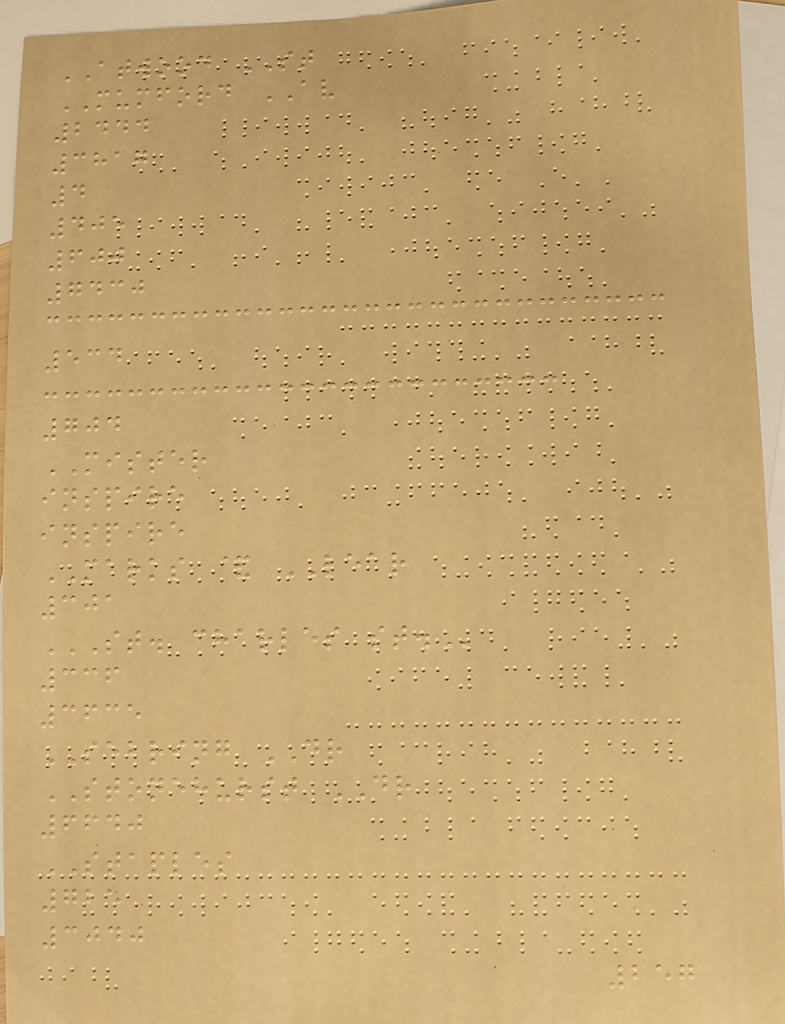ATWOOD ST
MUMFORD AV
2444
3817
4
405
600
7430
534
704
MISTER
inspire
inspire
MARKS & LEAR
301
ST. CHARLES ST.
336
3635
SEBRING DR
STONEHURST DR
6640
STAPLES
725
3040
257
